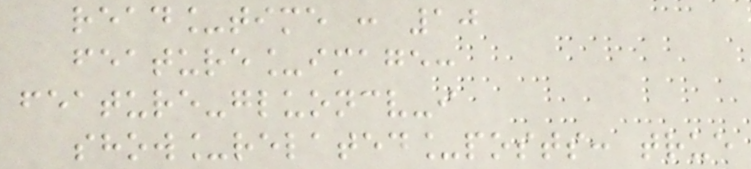read_time : 10
feature_image:
feature-gluoncv-i
show_related_posts: true
